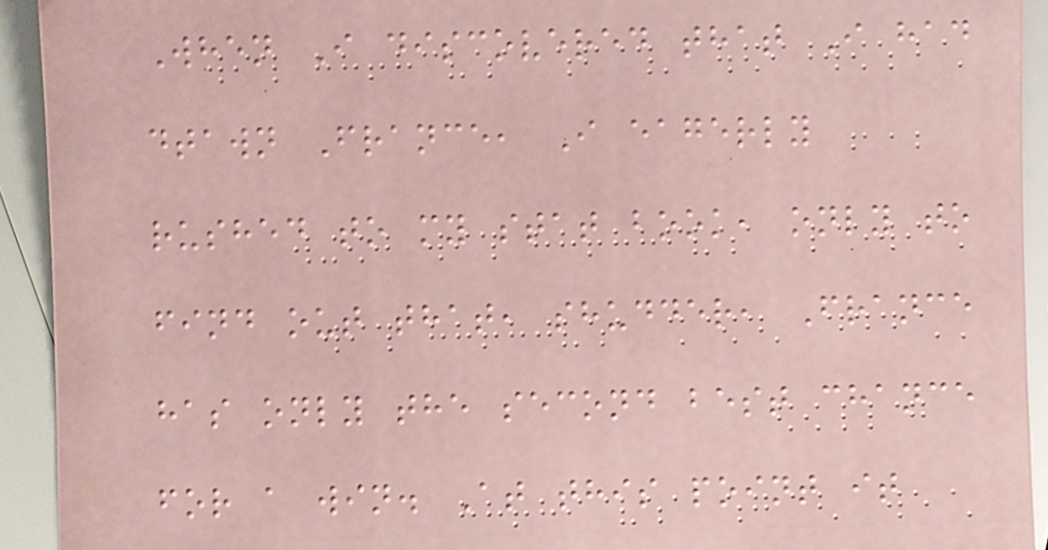When I discovered that I had
dtawn France, I eagerly
rushed to my stat book, only to
find out that, shudder, France
has only the second best chance
for a win. At this point it
